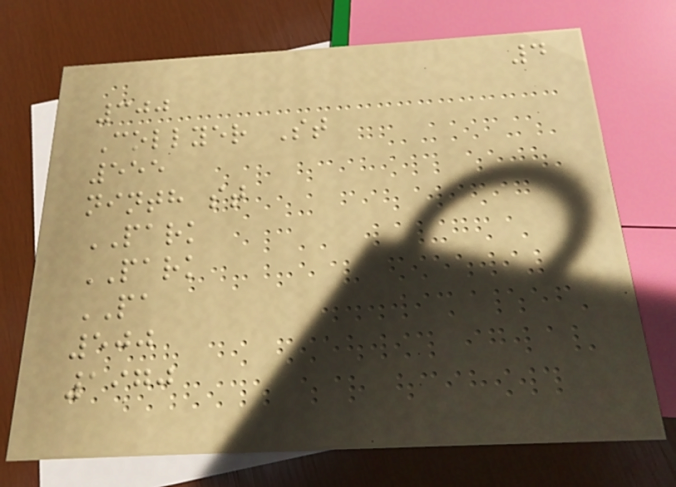4
300
Collyer St
555
ninth st
PARK
PARK
PA
500
1970
